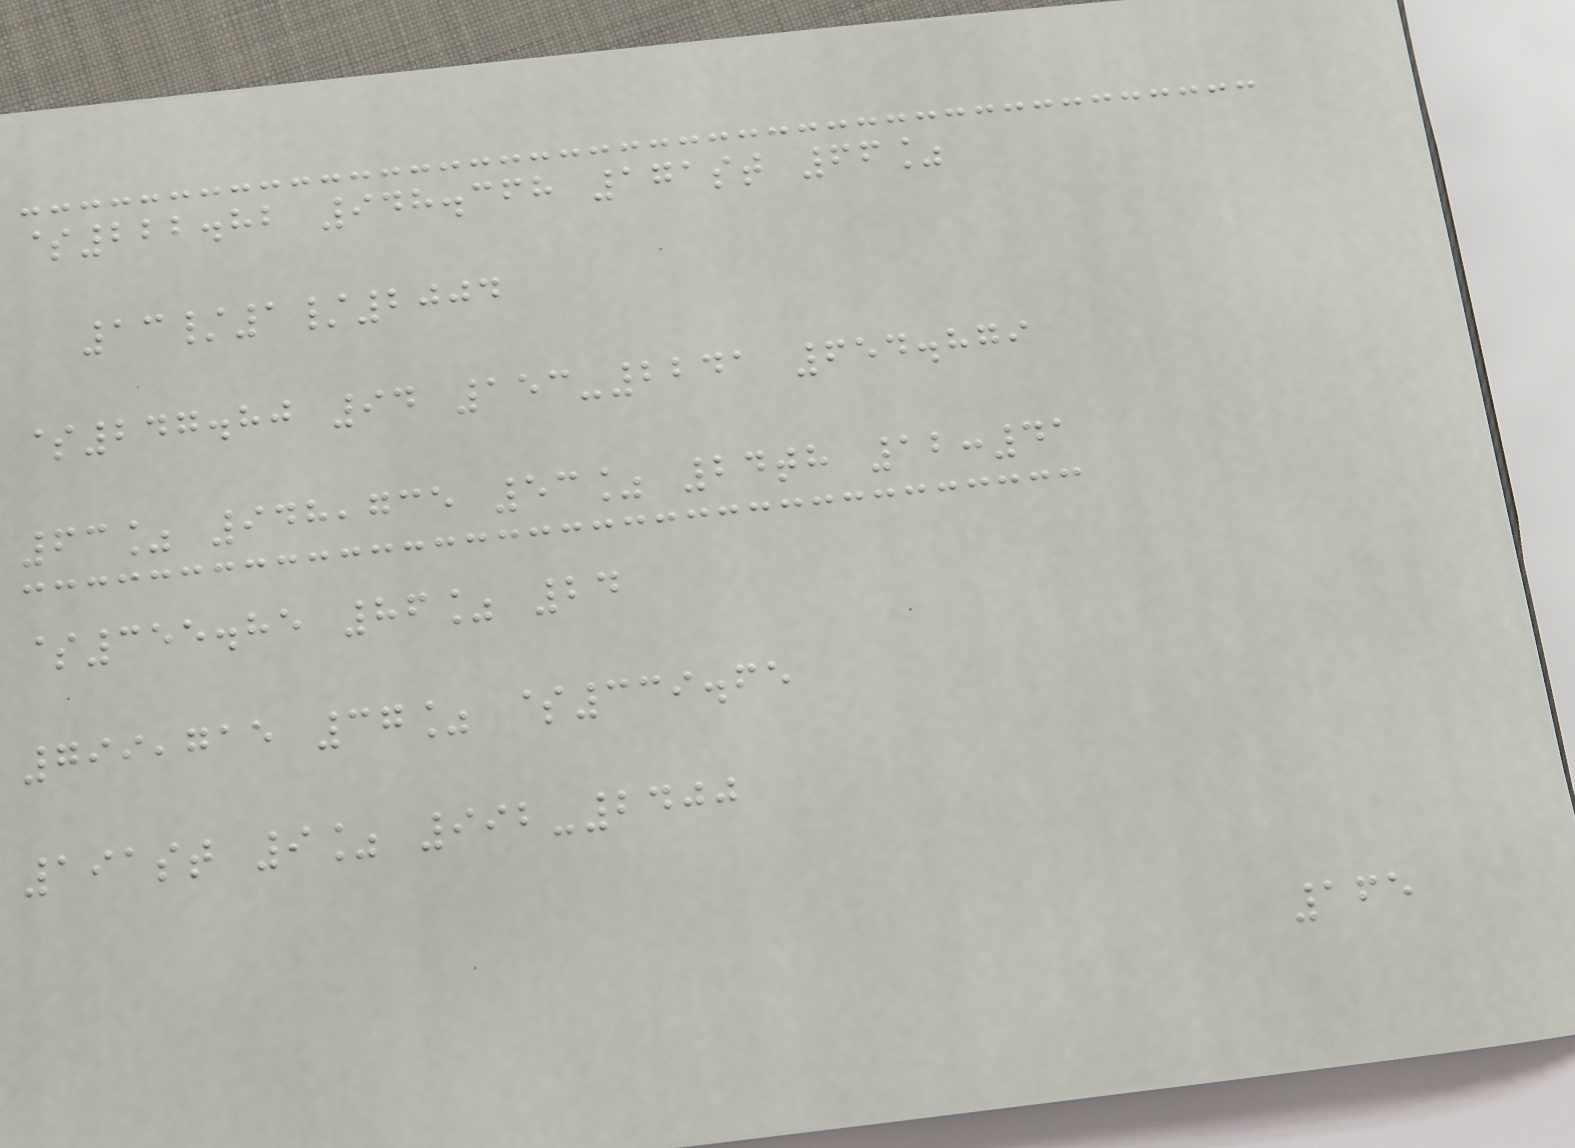$222.82 948.368 171st 66%
13/1/2004
$247.80 94 153-2241 654.879
63% 948,735 53% 24th 12:41
$355.85 86% 24
799,715 37% $339.65
191st 9% 992-2400
165
